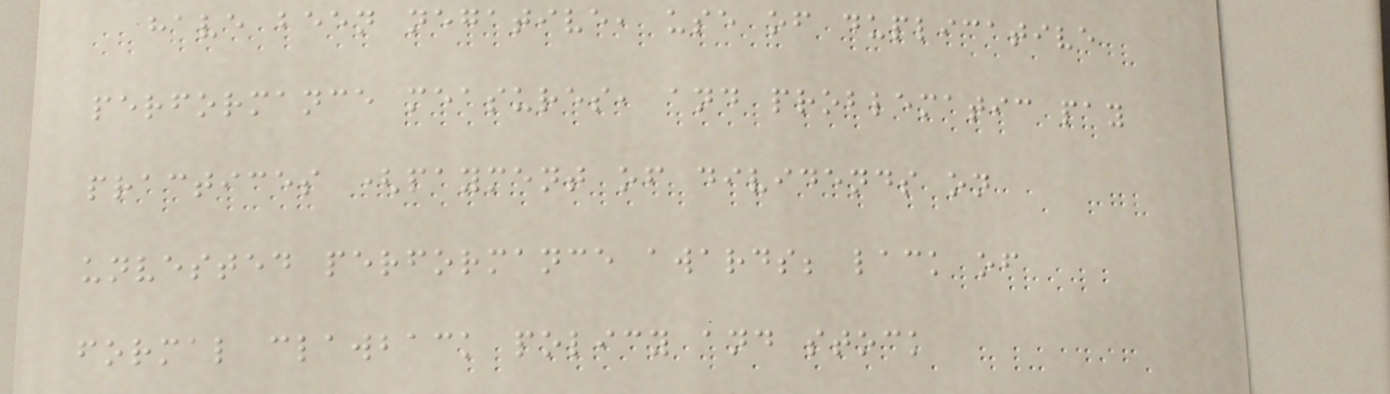have been negative, use of duplicative
performance measures, and problematic pay
practices (payment of dividends on
unvested performance awards; lack of
formal clawback policy and stock
